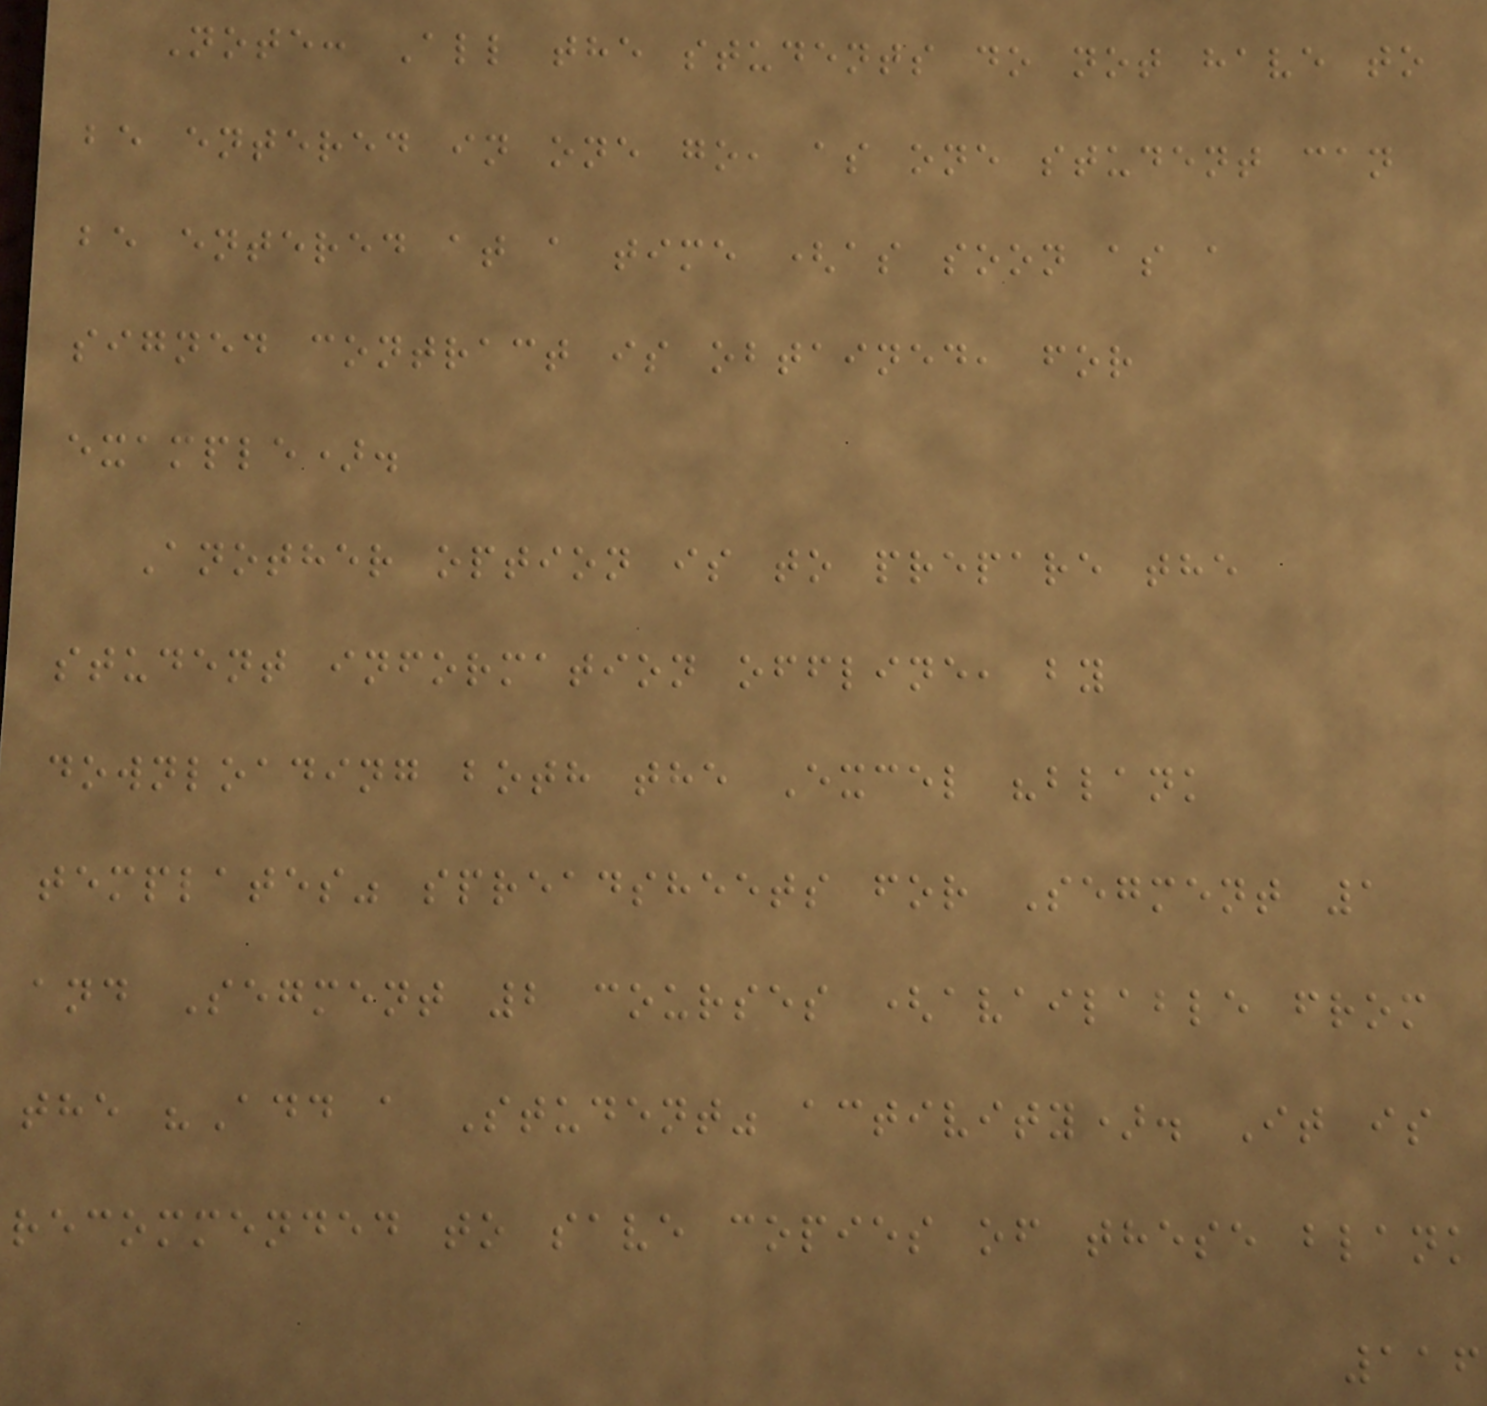Note: All the students do not have to
be entered in one go, as one student can
be entered at a time (as soon as a
signed contract is obtained, for
example).
Another option is to prepare the
student information offline, by
downloading both the Excel "blank
templates" spreadsheets for Segment 1
and Segment 2 courses (available from
the "Add a Student" activity). It is
recommended to save copies of these blank
116
